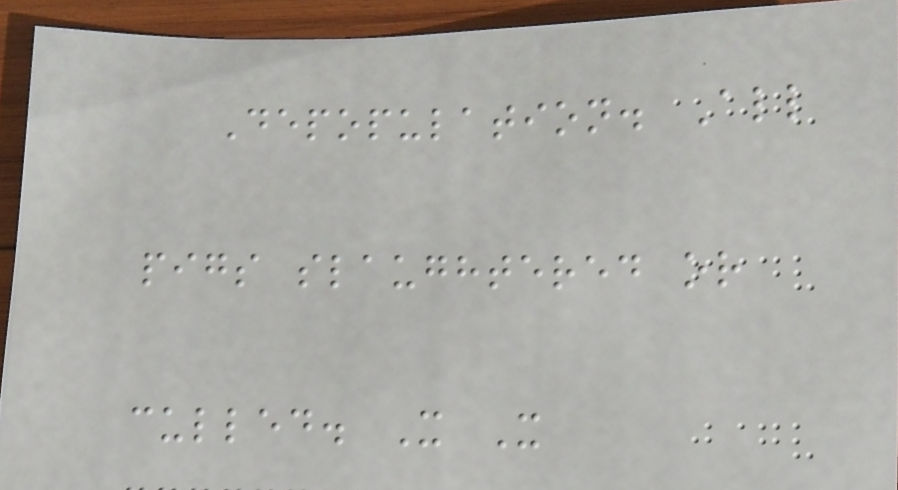Depopulation. All
pigs slaughtered or
culled. X X
